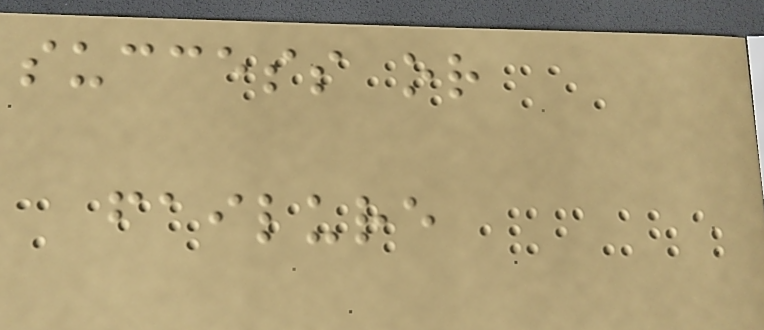success or
failure
